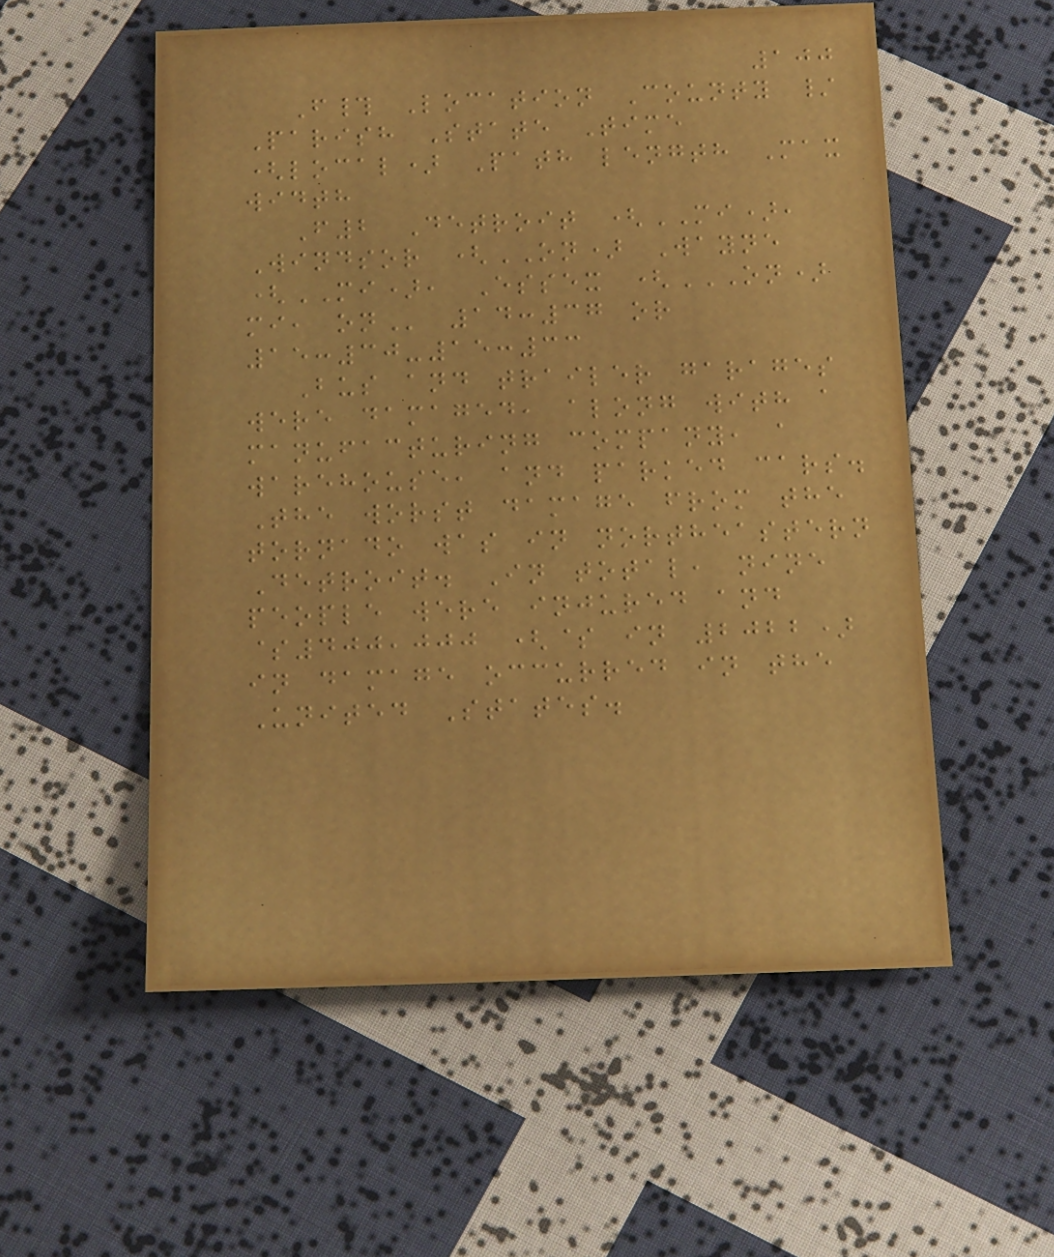100
F# Location County /
Parish State Time
(local) Path length Max
width
F2 Detroit (MI),
Windsor (ON) Wayne
(MI), Essex (ON)
MI, ON 14:37 or
15:30-15:33
Bus and trailer garages
were damaged, along with a
manufacturing company, a
warehouse, and parked cars.
The worst damage from the
tornado was in northeastern
Detroit. In total, nine
people were injured and
$400,000 ($ in 2022)
in damage occurred in the
United States.
